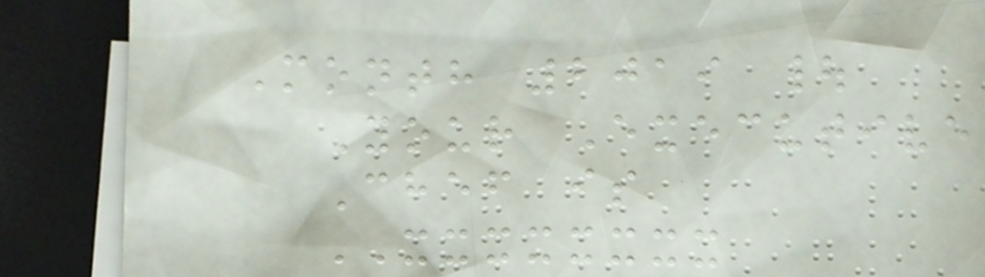Month 2019 |
Your Executive
Chef is
XXXXXXXX
